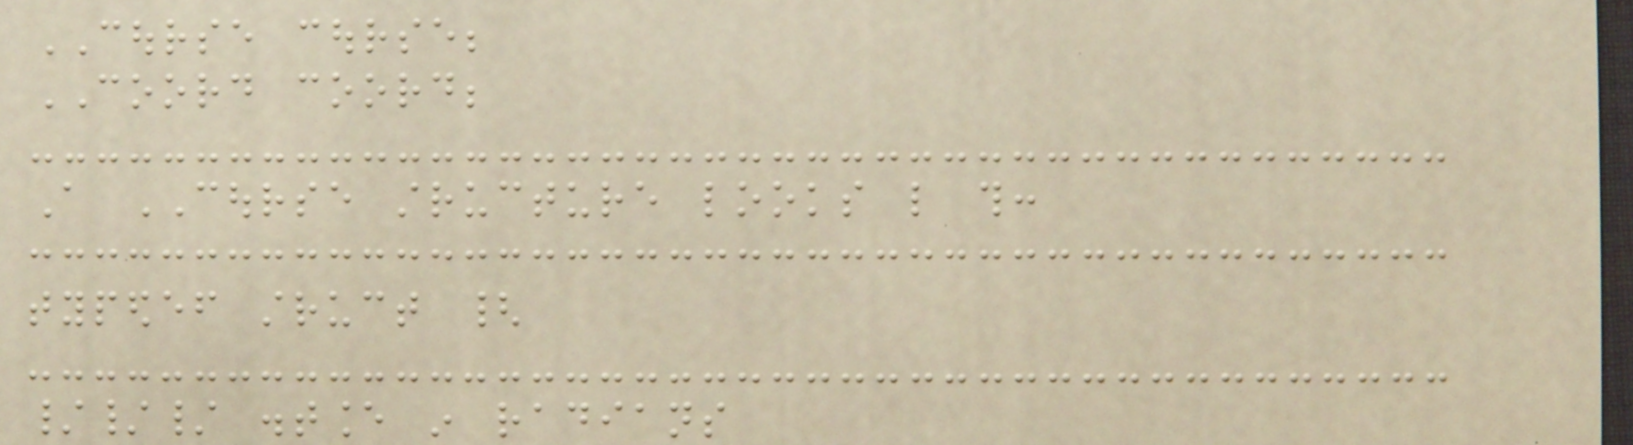COURSE course;
COORD coord;
A COURSE structure looks like this:
typedef struct {
/// distance in radians
